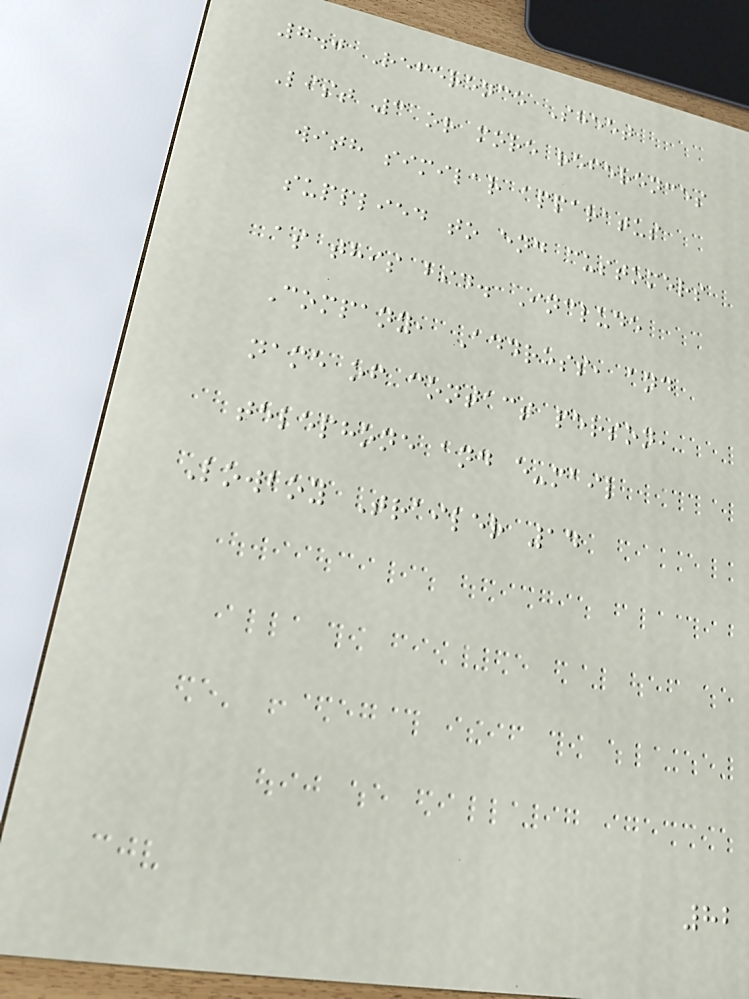7.0 Reference Sheet
List 3 or more references
with similar apparatus
supplied to end customers
as this bid. Include
Company, Address, and
name of contact person,
telephone and e-mail
Lowboy Trailer 14
82
